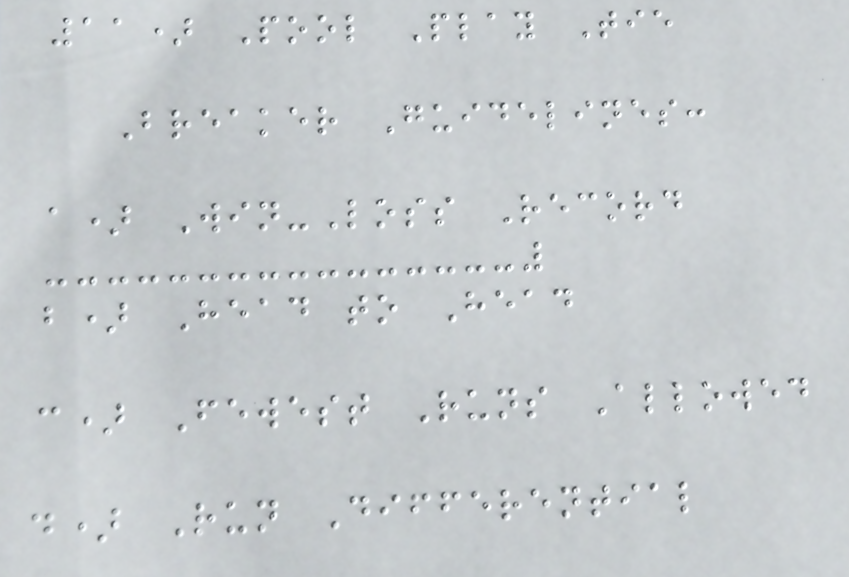11) Pool Play Tie
Breaker Guidelines:
a) Win-Loss Record
b) Head to Head
c) Fewest Runs Allowed
d) Run Differential
